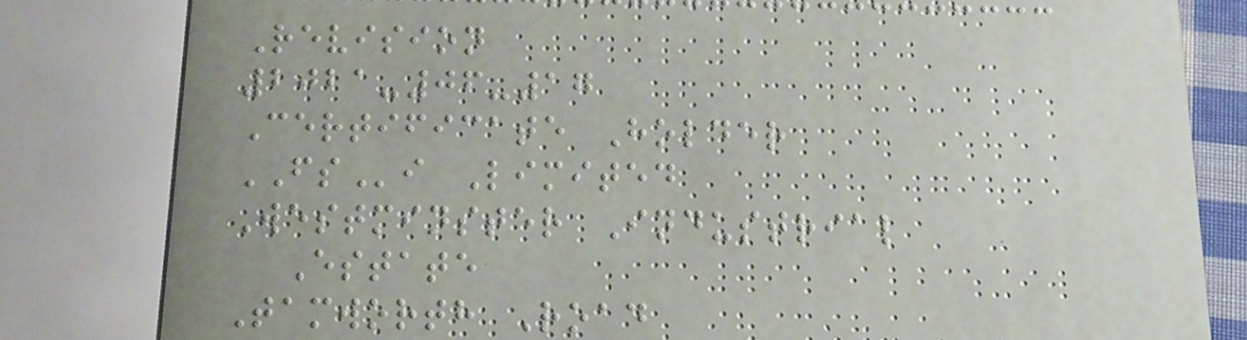Revision
2021-06-17
Certificate Holder
FSi Limited
Westminster Industrial
Estate
Tamworth Road
